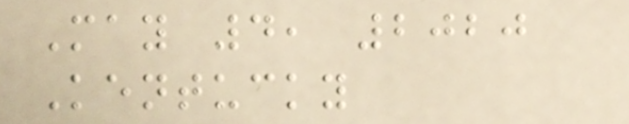May 4, 2020
Kentucky
